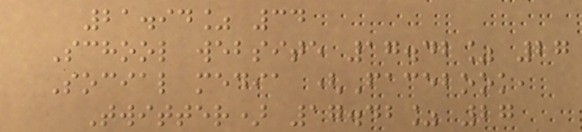21.94% 34
School website 17.42% 27
Social media (Facebook,
Twitter) 17.42% 27
